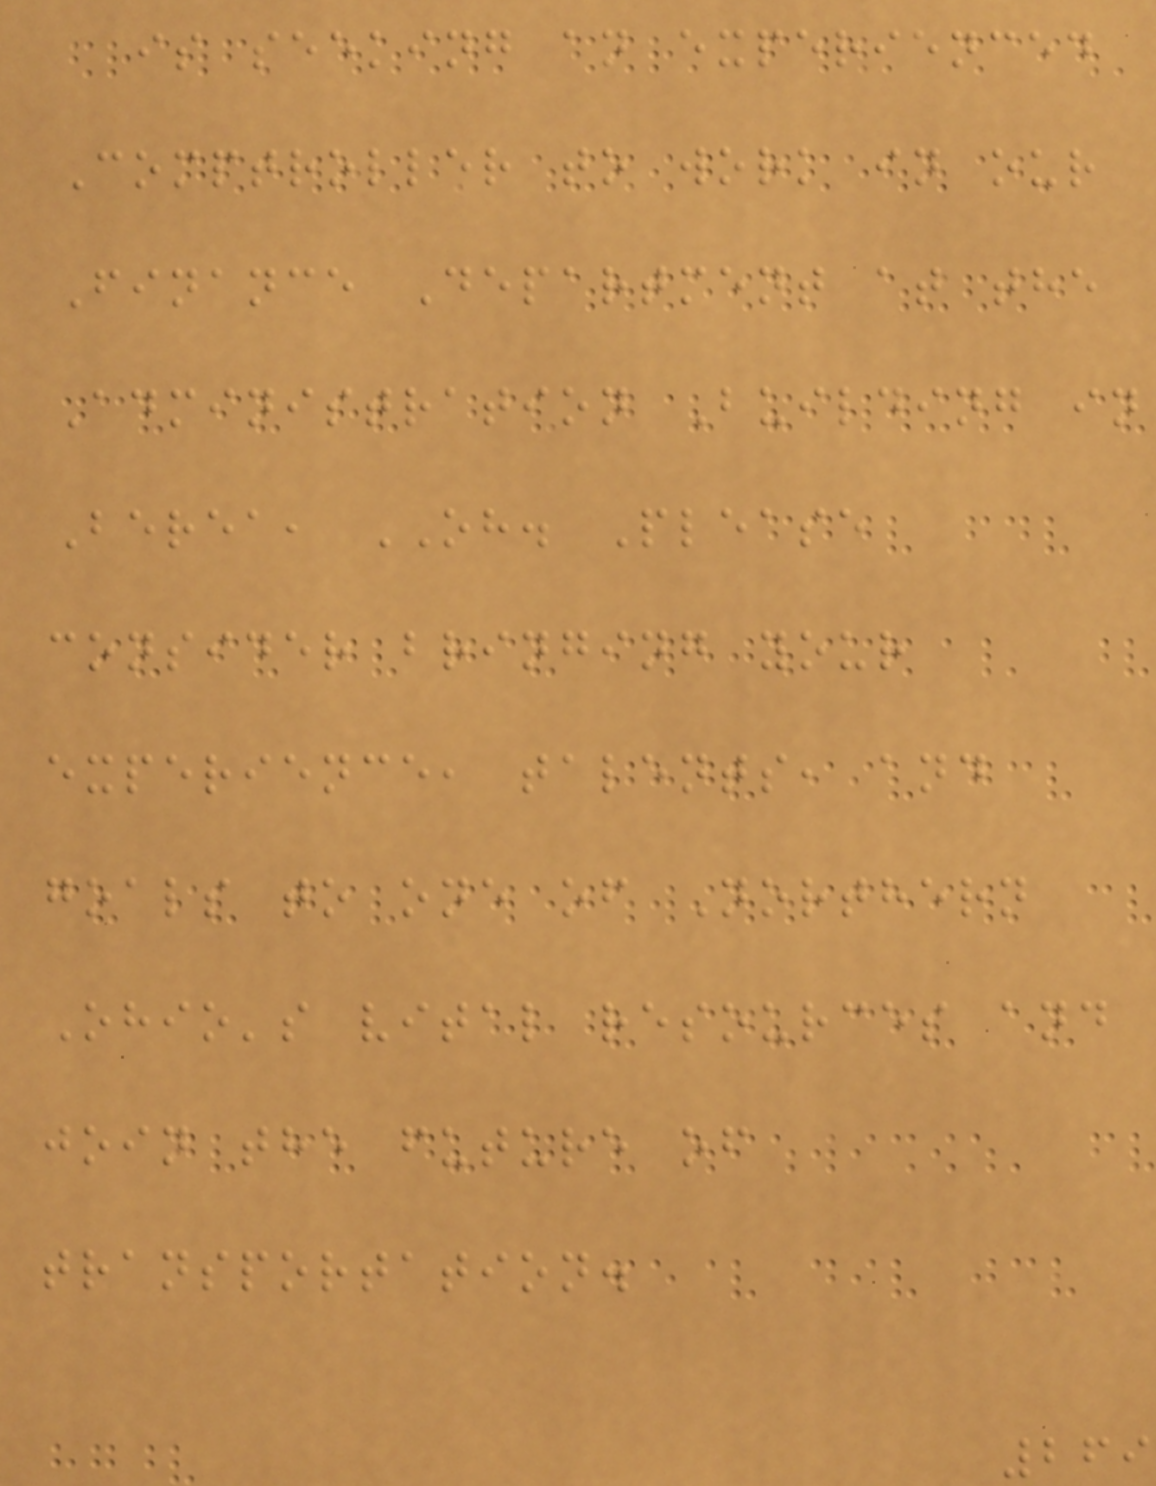is seeking an experienced
Comptroller to work in our
Finance Department at the
Administration Building in
Berea, OH. Please
consider bringing your
experience, talents, and
goals to one of Northern
Ohio's vital resources and
join the future of
transportation.
269
